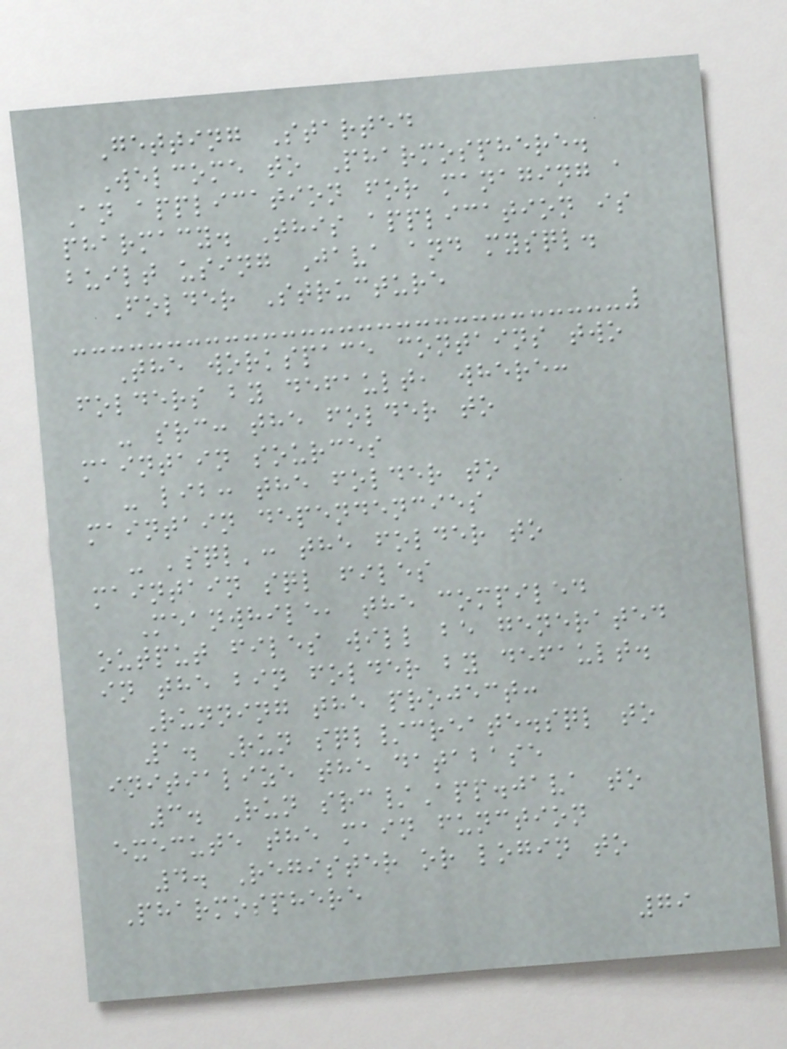Getting Started
Welcome to Pharmosphere.
An application for managing a
pharmacy. This application is
built using Java and mysql.
Folder Structure
The workspace contains two
folders by default, where:
- src: the folder to
maintain sources
- lib: the folder to
maintain dependencies
- 'sql': the folder to
maintain sql files
Meanwhile, the compiled
output files will be generated
in the bin folder by default.
Running the project:
1. Run sql/create.sql to
initialize the database
3. Run src/App.java to
execute the main function
4. Register or login to
Pharmosphere
79
